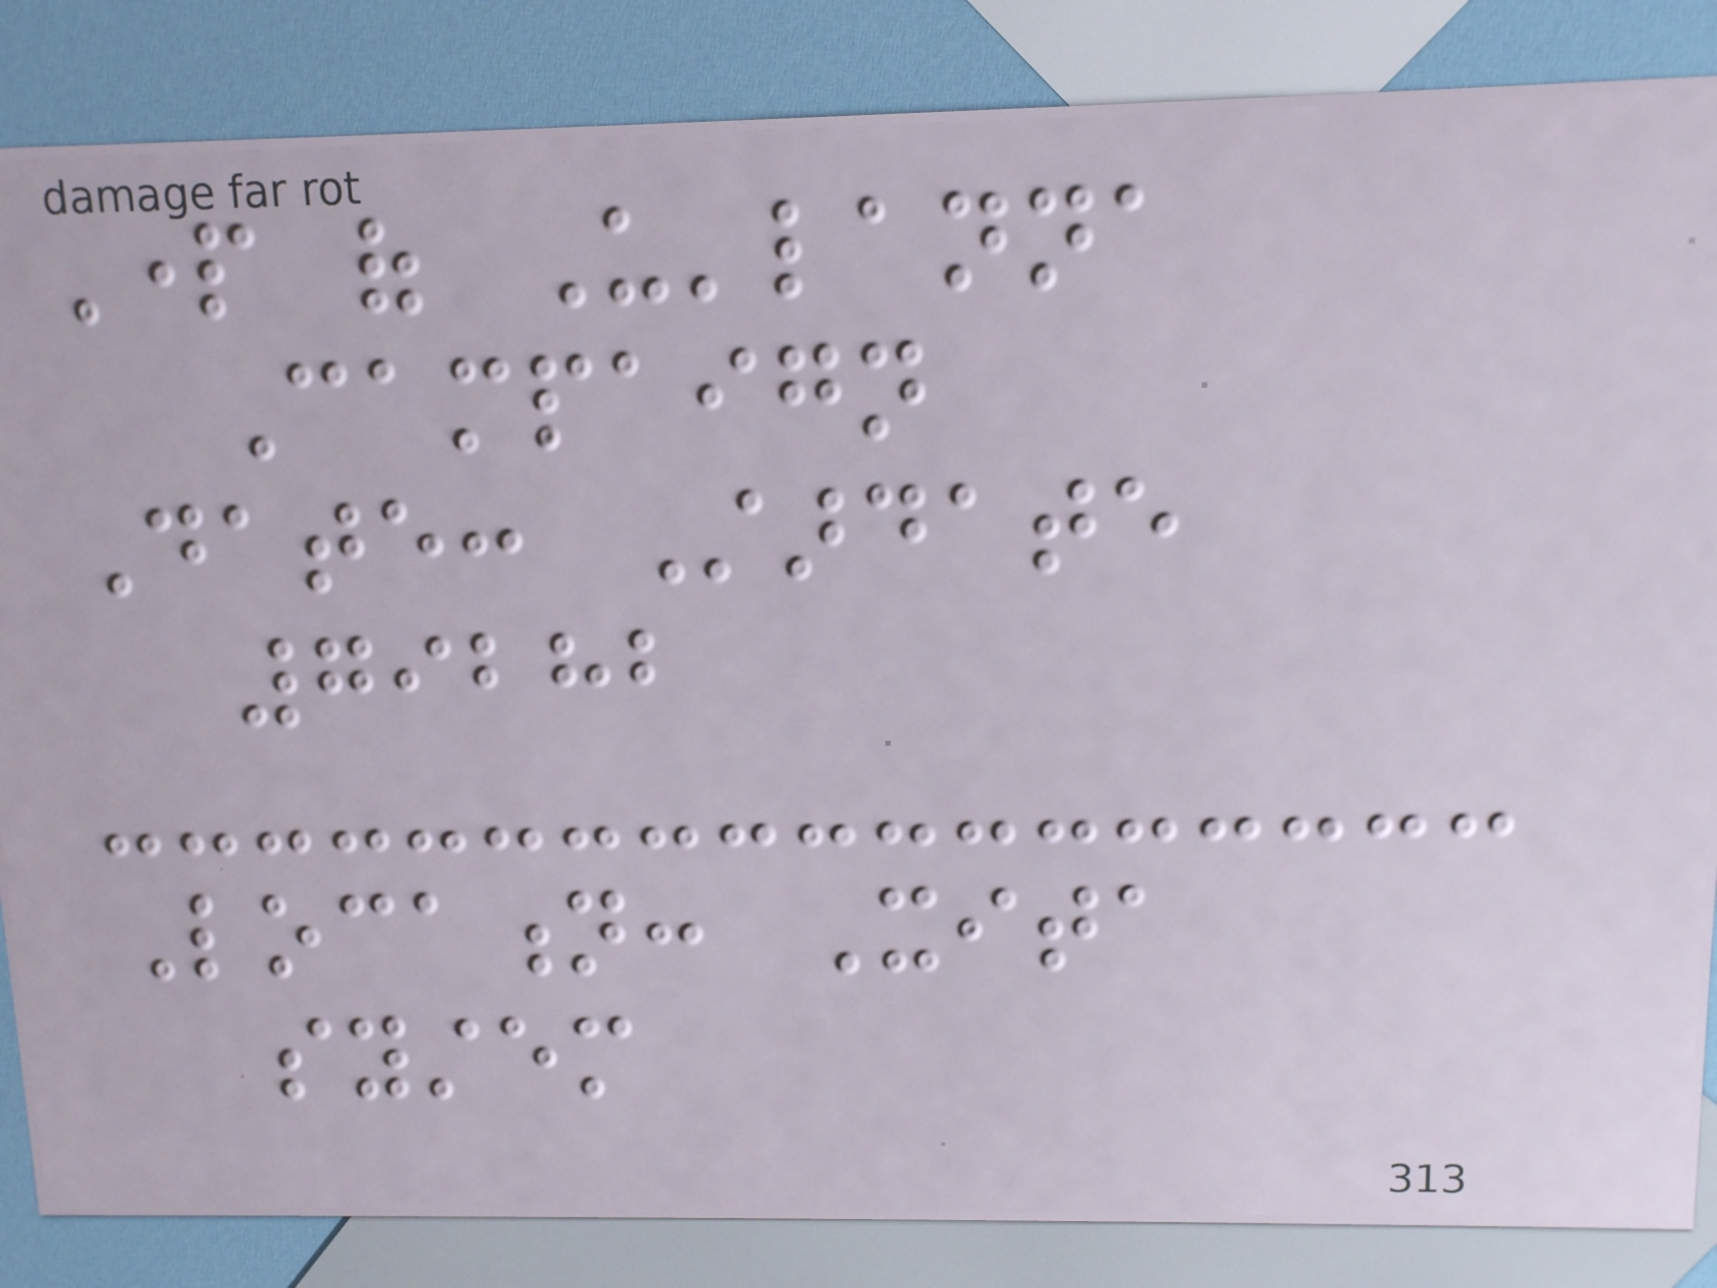Part of U'lanna
Campaign
Date: Stardate
79282
Location: Xita
system
